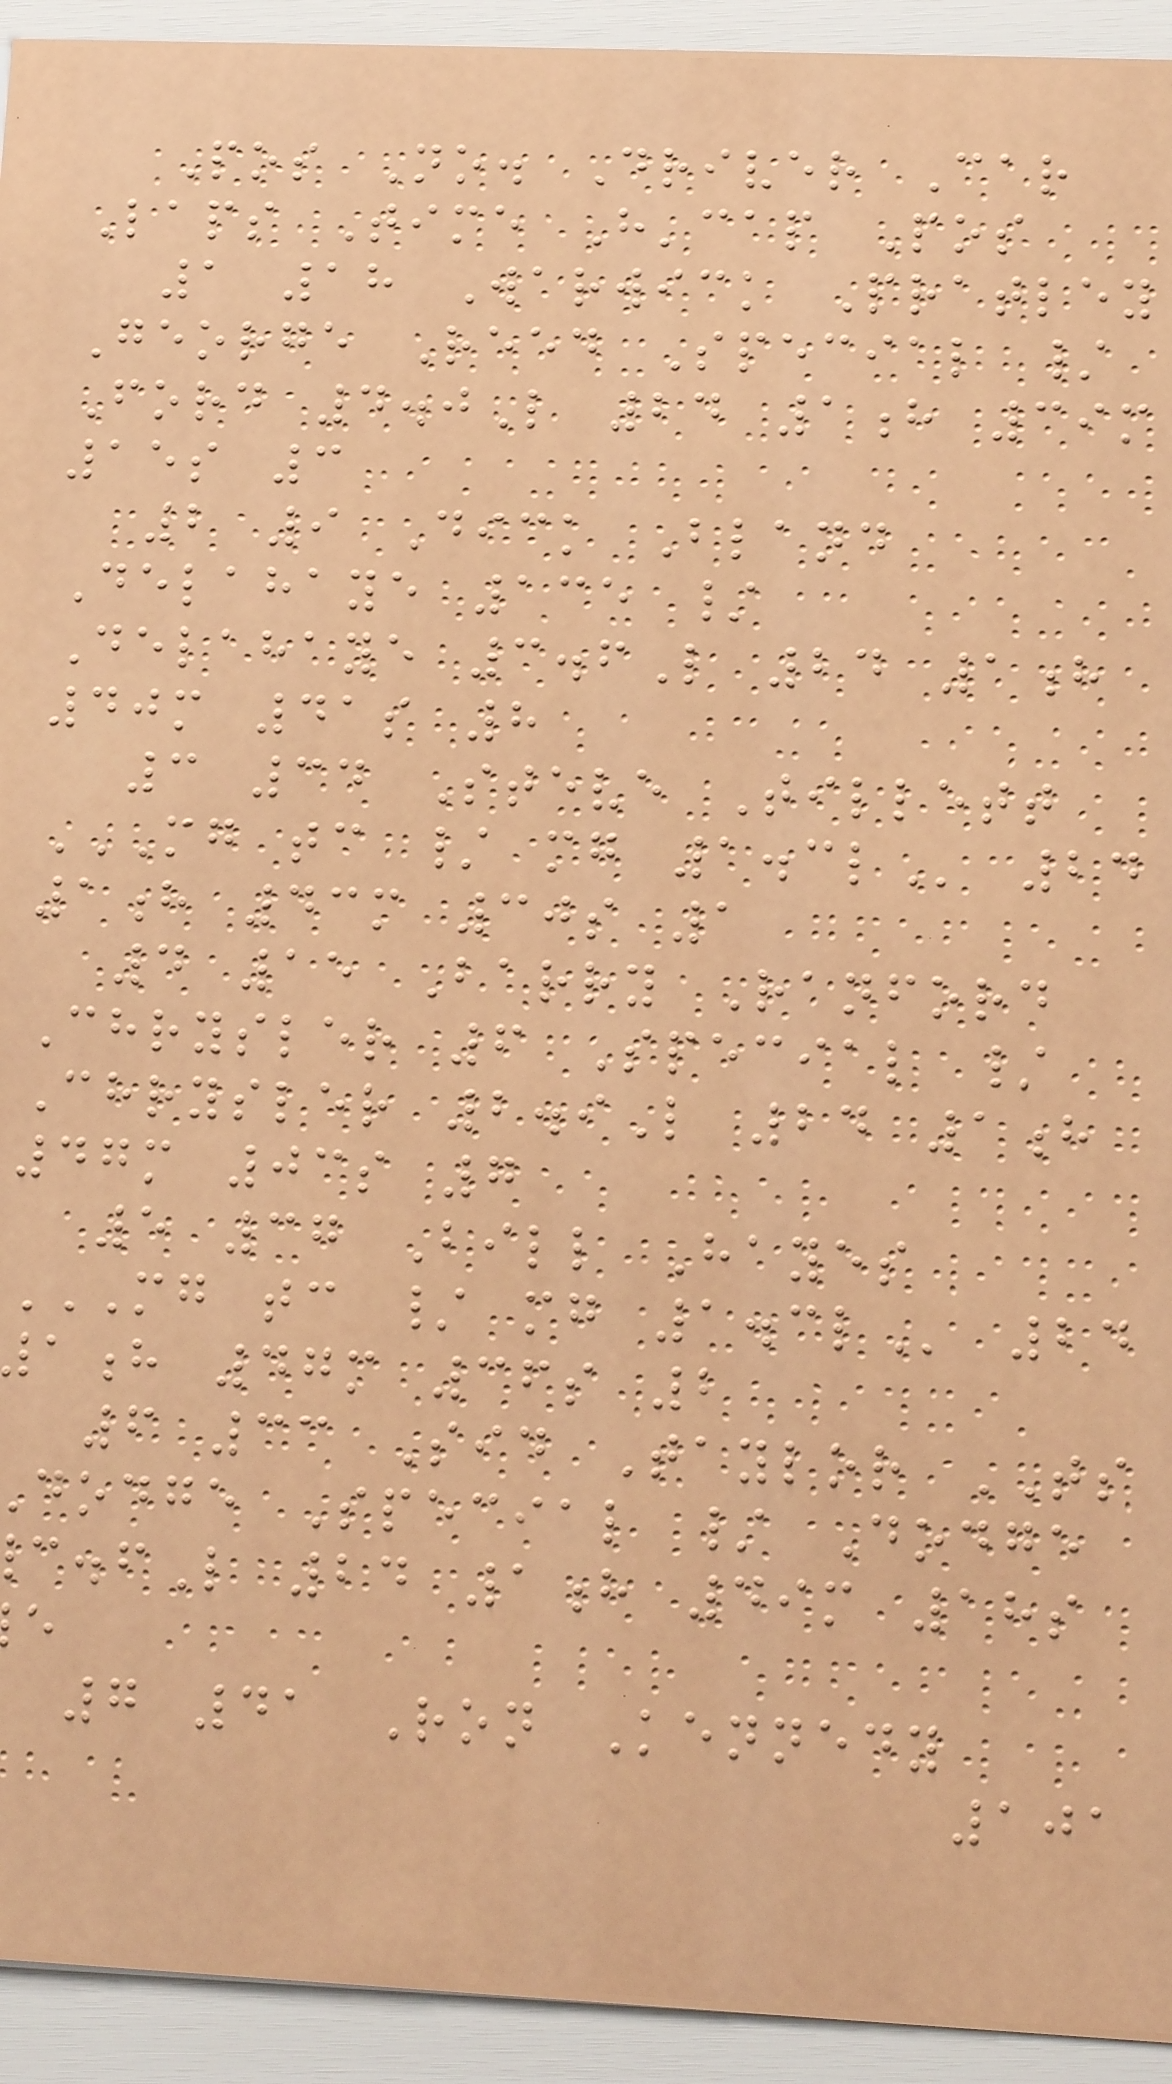Pos No. Driver Car
Laps Time H'cap Pos
1 18 Warwick Pratley
George Reed Special /
Ford 4.0L 24 1h 39m
15s 3
2 9 Dick Bland
Delahaye 135 /
Delahaye 3.6L 24 1h
40m 41s 8
3 34 Steve Tillett
MG TC / MG 1.3L 24
1h 43m 30s 1
4 15 Barry Ranford
Chrysler 6 Special /
Chrysler 2.9L 24 1h
47m 03s 7
5 37 Bill Hayes
MG TC / MG 1.3L 24
h 47m 36s 2
6 33 Sid Taylor TS
dodge Special / Dodge
L 24 1h 49m 18s
7 41 Ron Kennedy
101
